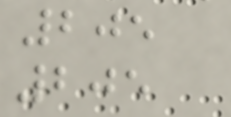205
205
